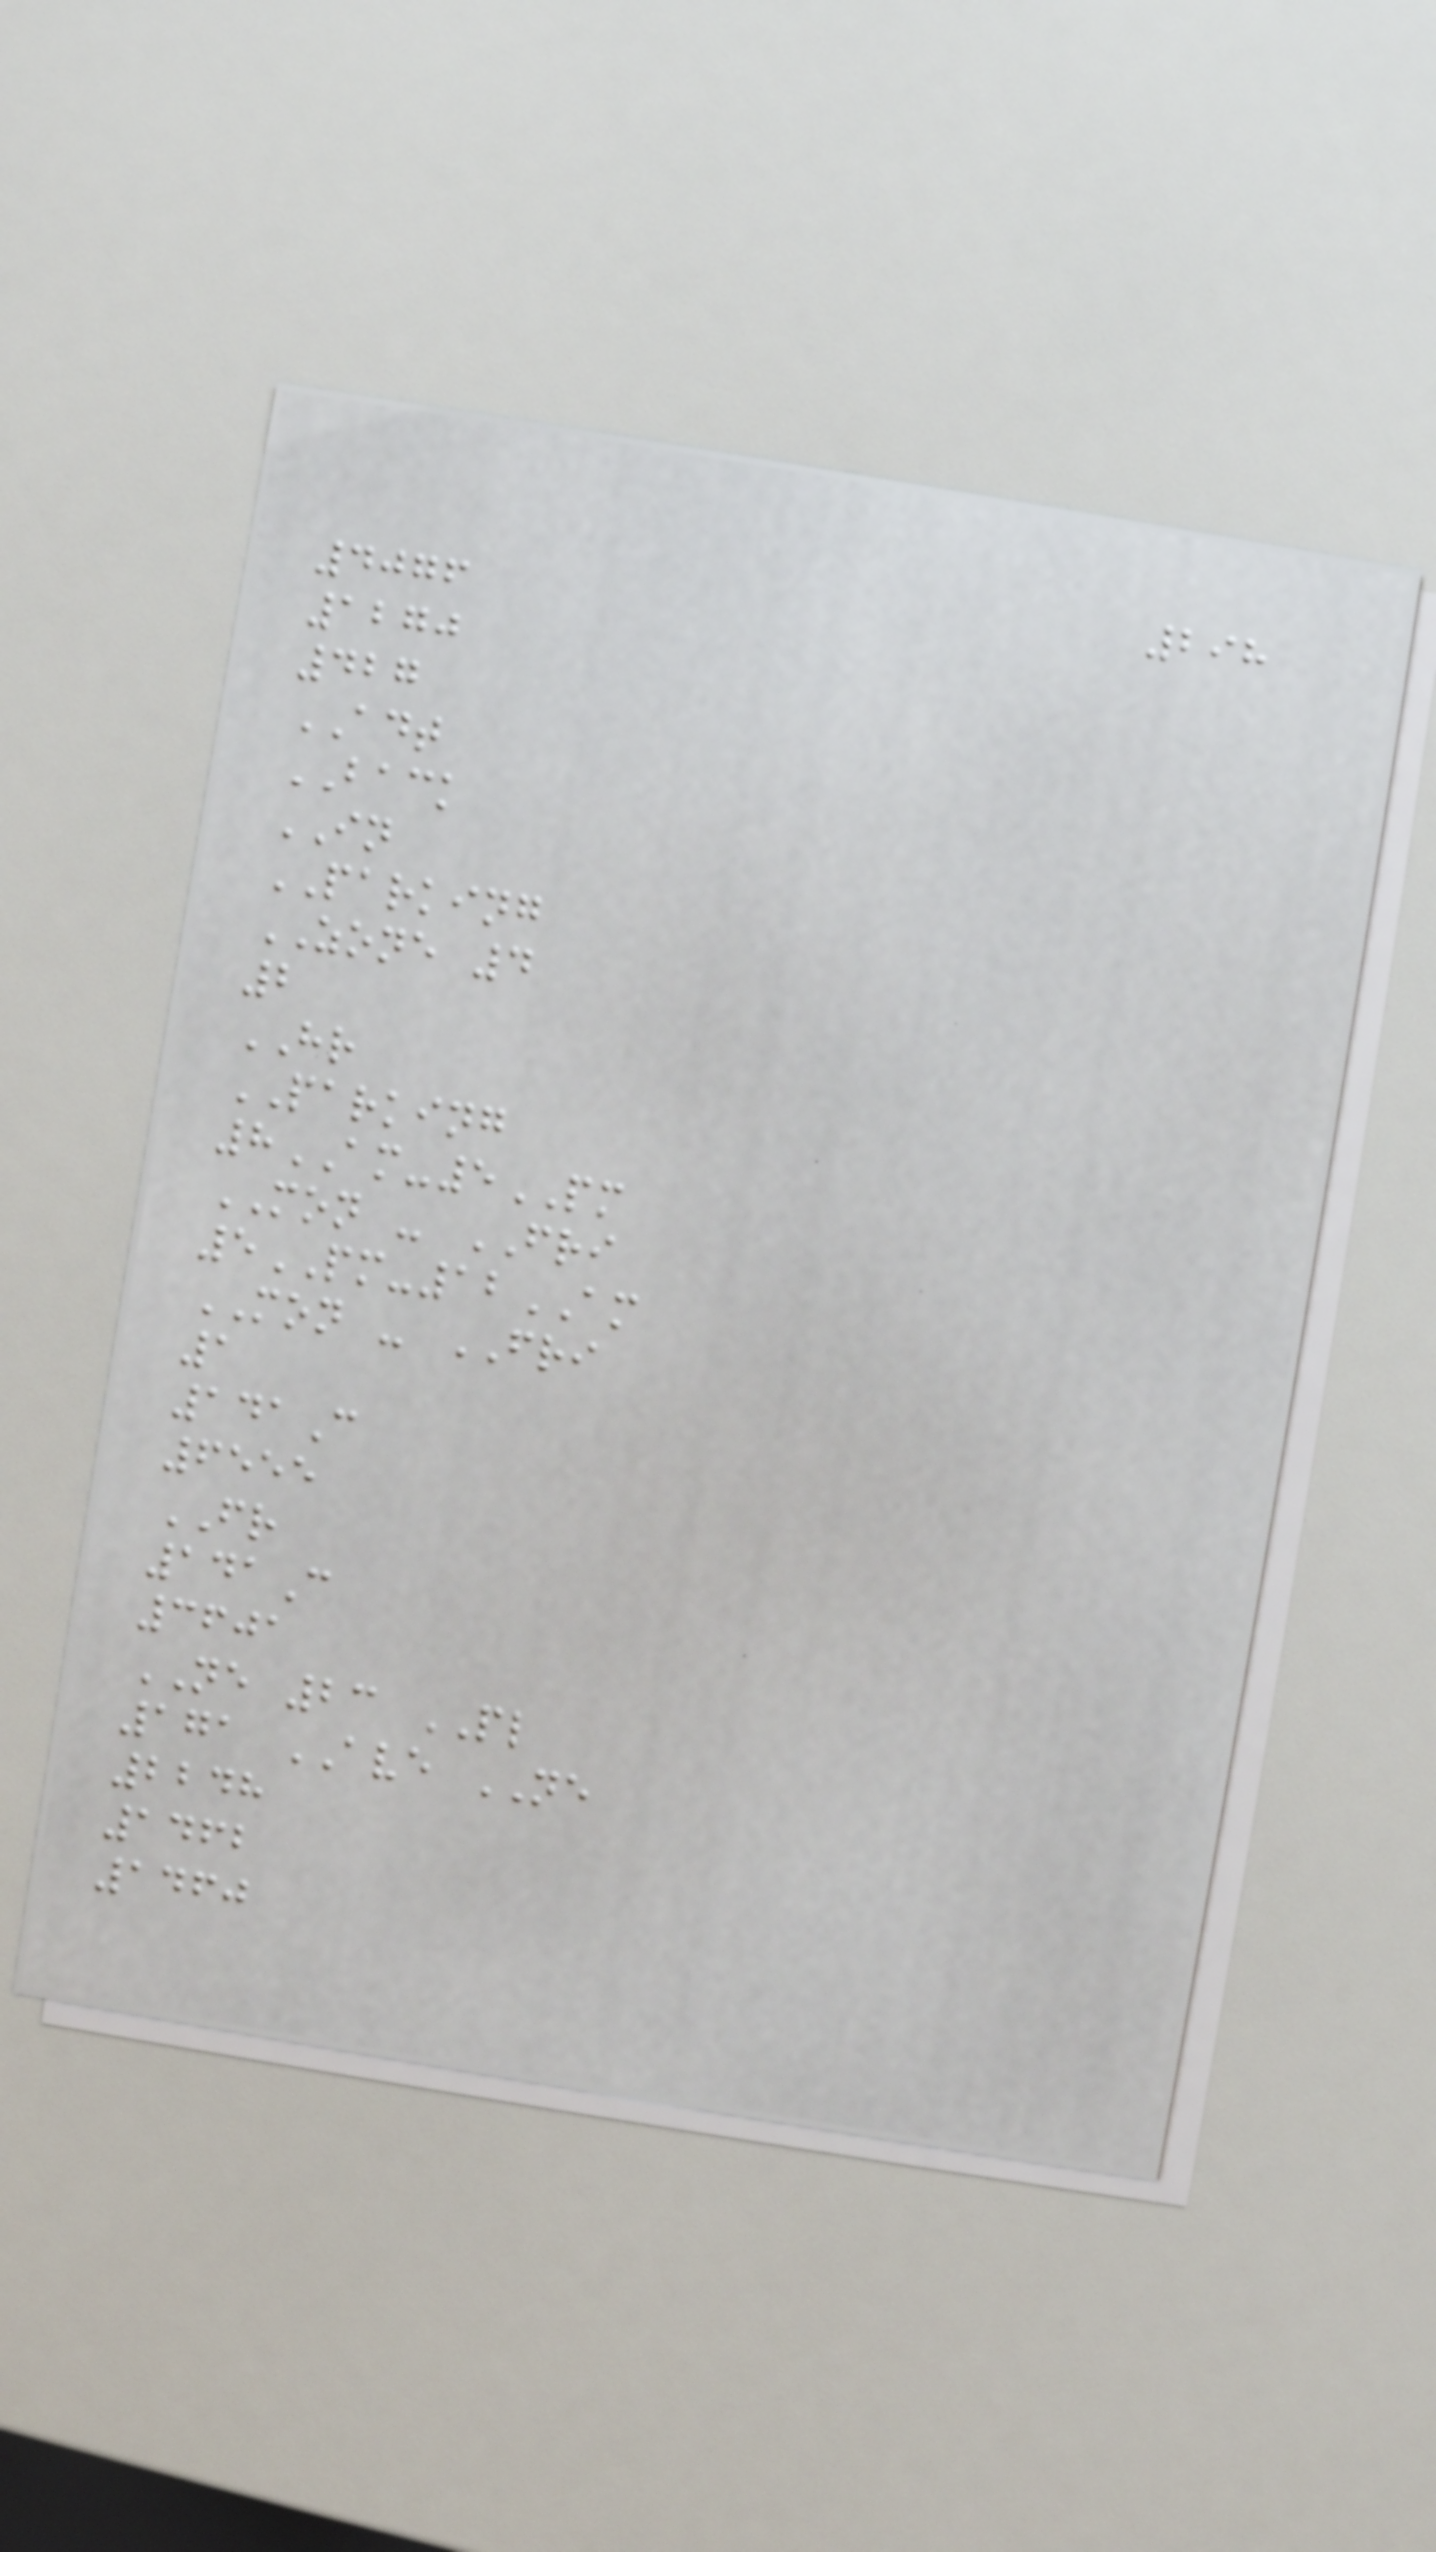298
4076
1270
427
ADT
BACK
IN
PARKING
ZONE 4
2
HR
PARKING
8AM-5PM
MON - FRI
5PM-12AM
MON - FRI
1
141C
6555
FR
141C
3601
NE 23 PL
171 AVE NE
2248
1462
1460
